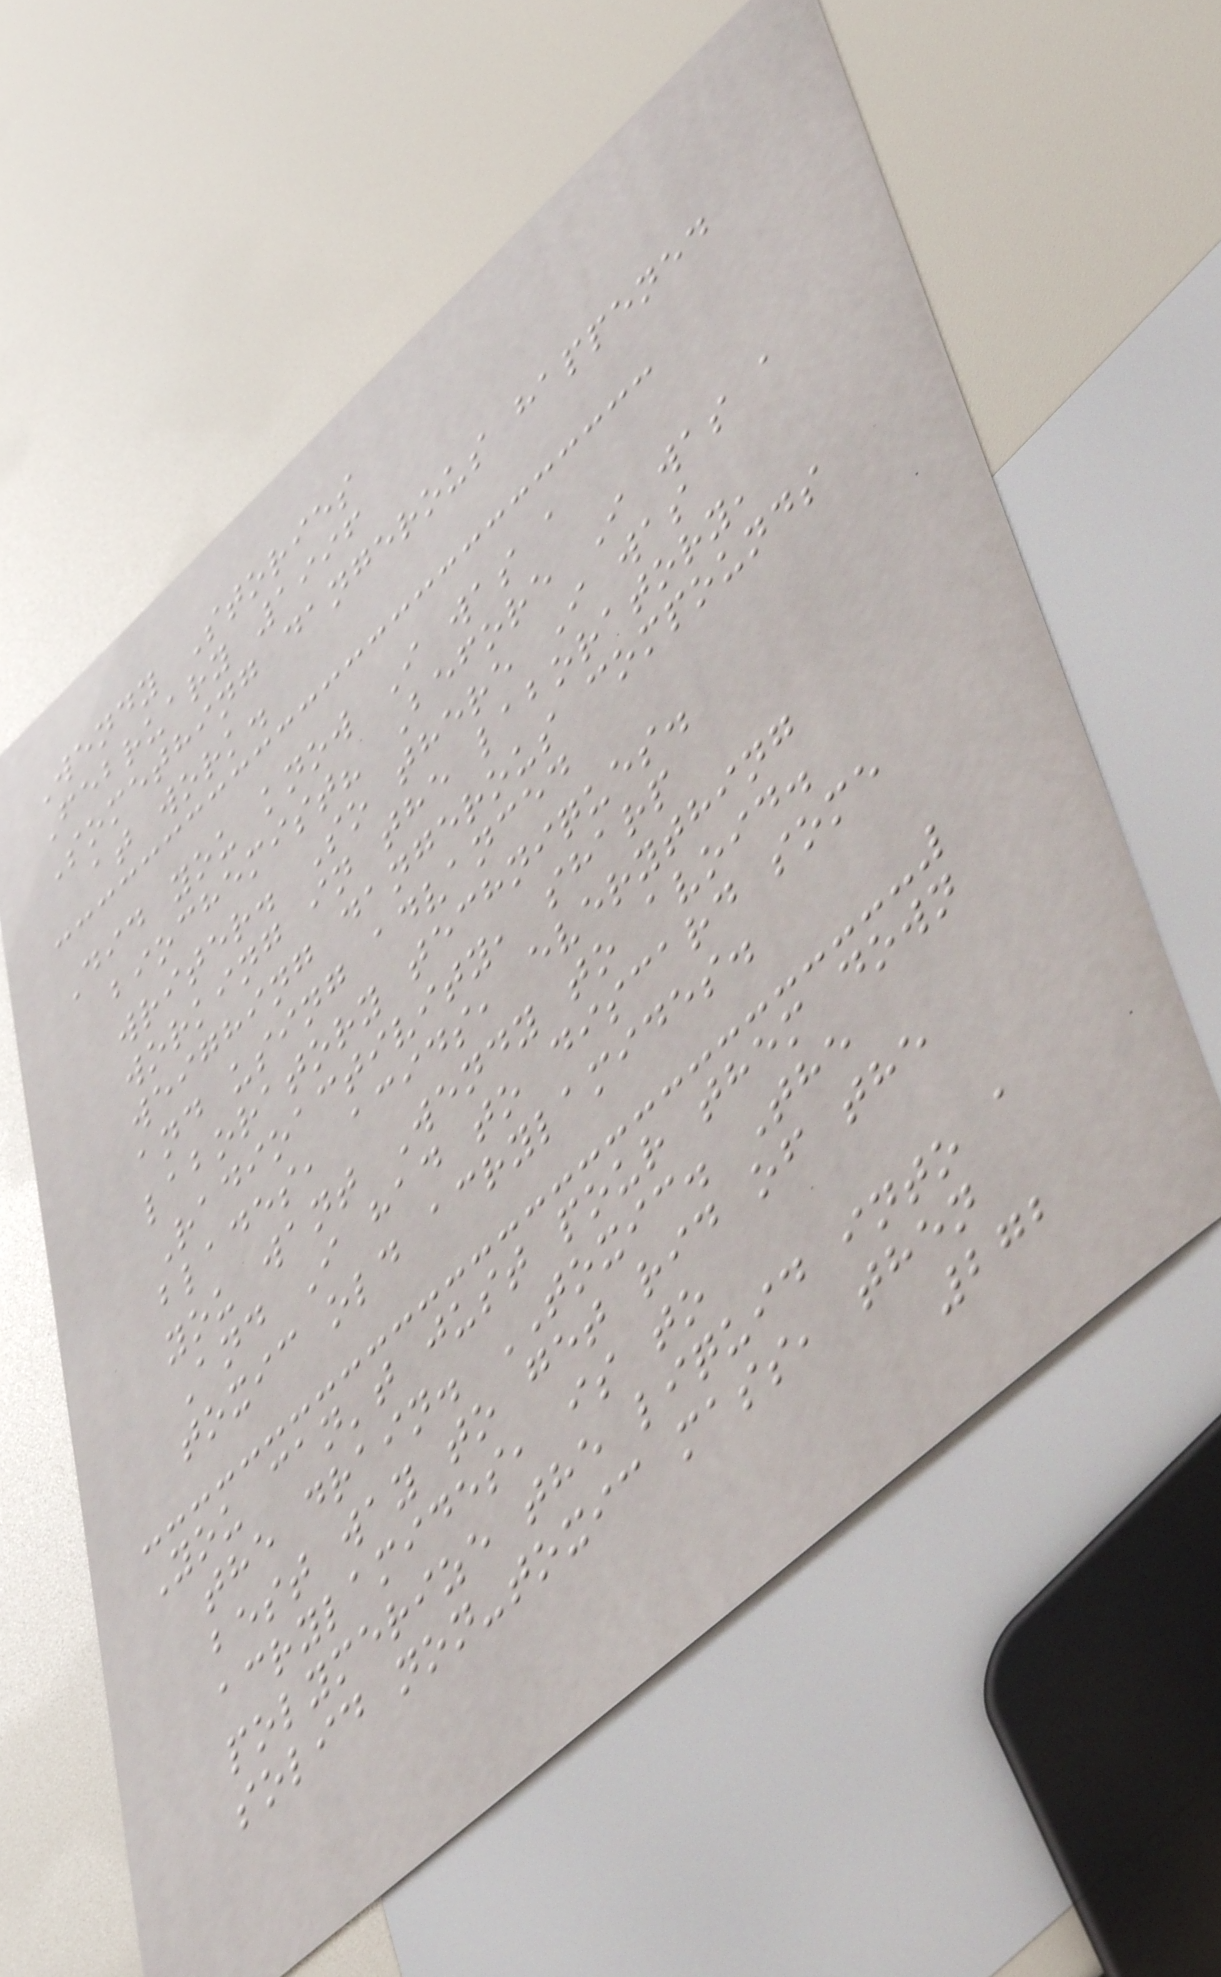Wendy Stories
February 1996
Something dangerous happened
at work.
Did you know I was a
biochemist? Before I was a
writer. So there I was
working in the laboratory,
weighing dangerous compounds
and using advanced
laboratory techniques.
Radioactivity, sharp
blades, acids, everything
you want Wendy to avoid.
And I had to discard some
toxic old acrylamides.
You can't just pour them down
the drain. TOXIC. The
best way to get rid of the
acrylamides, is to
polymerize the liquid into a
solid non-toxic mass, then
272
